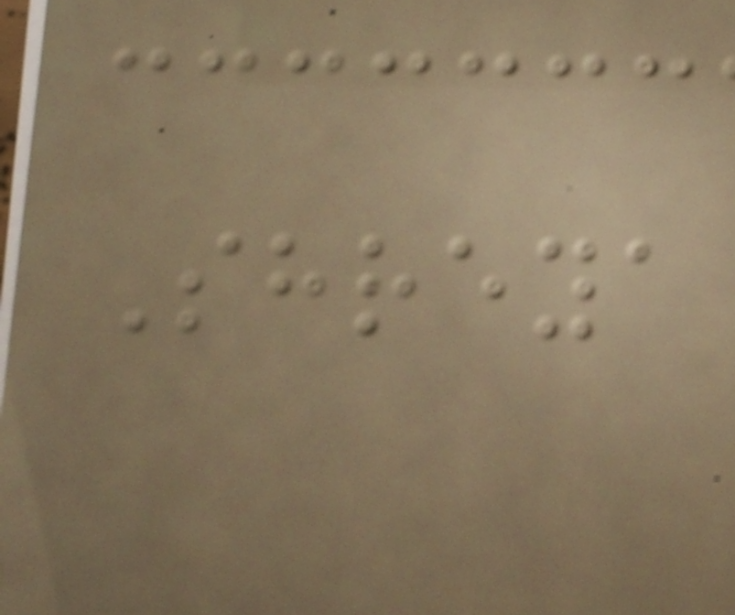Shreya
